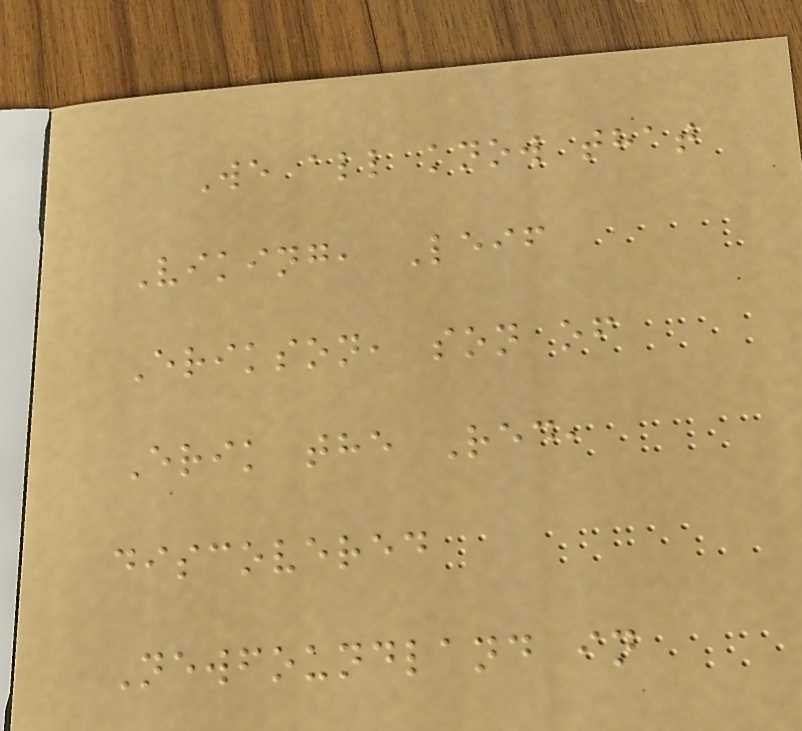We all know that
Viking, Leif
Erikson, son of
Erik the Red,
discovered
Newfoundland in
